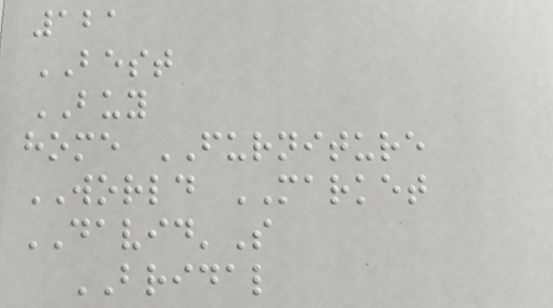121
BEST
BUY
home FURNITURE
WORLD MARKET
DAVID'S
BRIDAL
